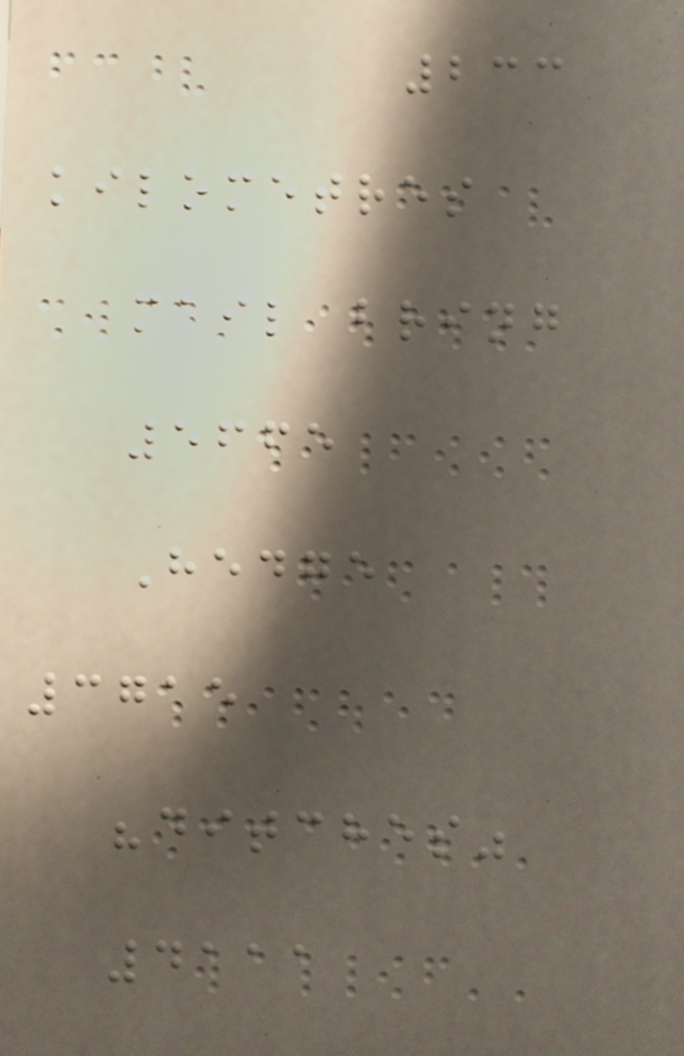233
kilometres
mail bring
5665
Hedge
3715
"ditches"
4111
